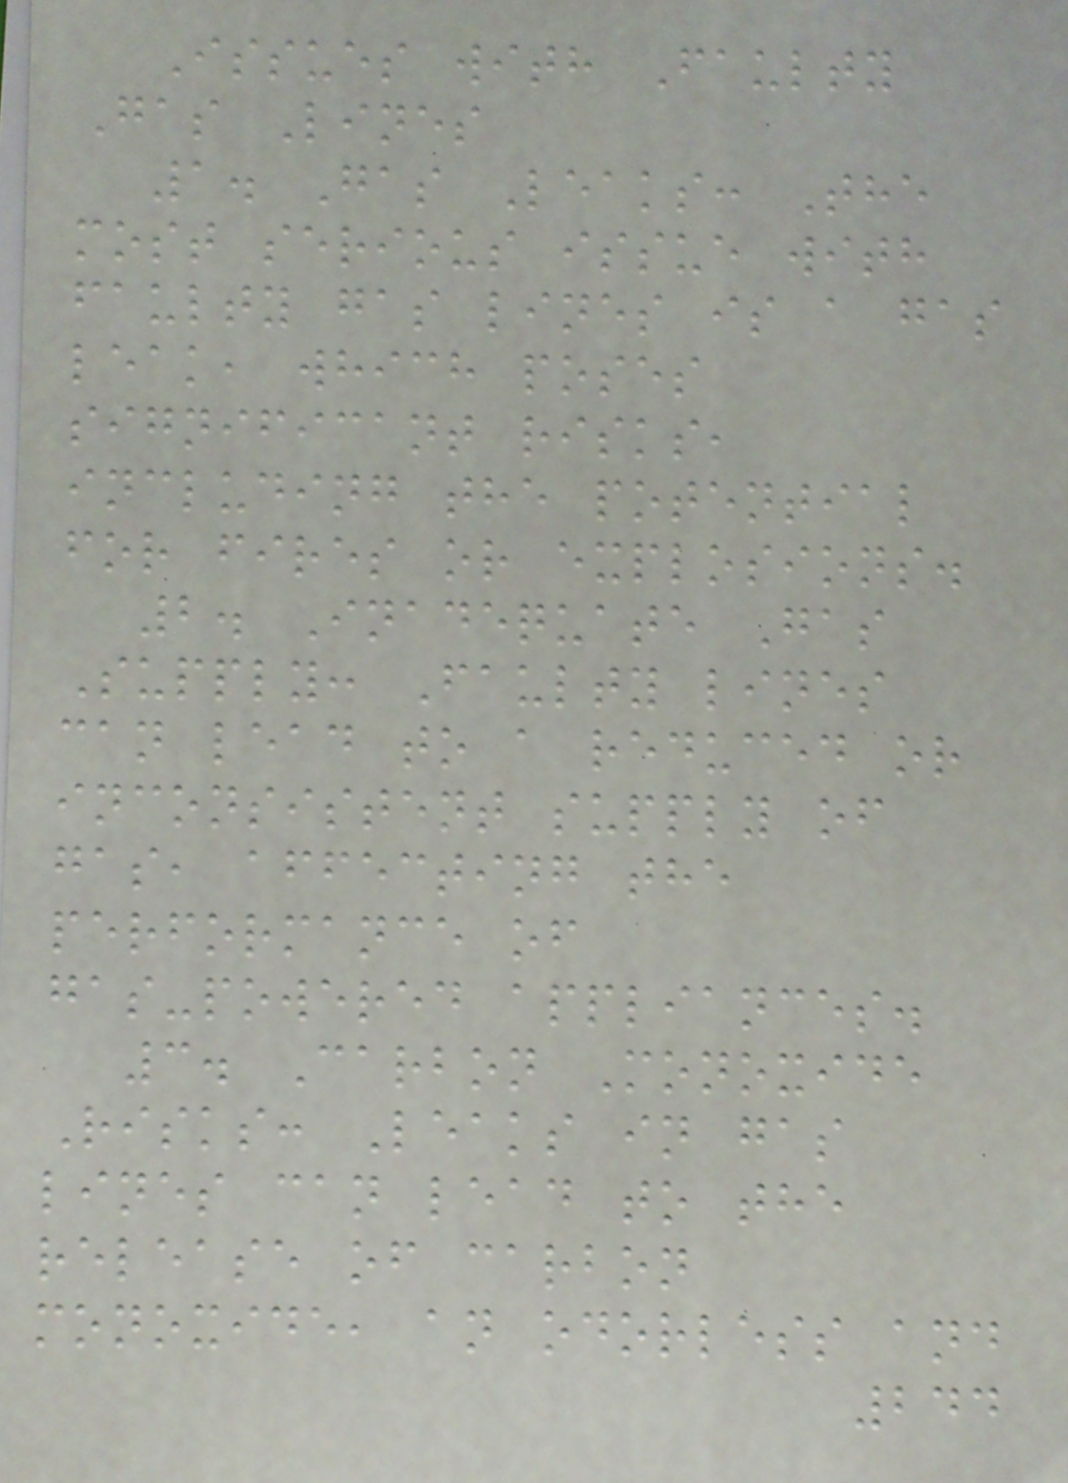Issues with Faulty
Gas Lines
1. Gas Leaks: The
most serious issue with
faulty gas lines is a gas
leak, which poses
significant risks,
including the potential
for fires or explosions.
2. Inadequate Gas
Supply: Faulty lines
can lead to a reduced or
inconsistent supply of
gas, affecting the
performance of
gas-powered appliances.
3. Carbon Monoxide
Risks: Leaks in gas
lines can lead to the
release of carbon
monoxide, an odorless and
244
